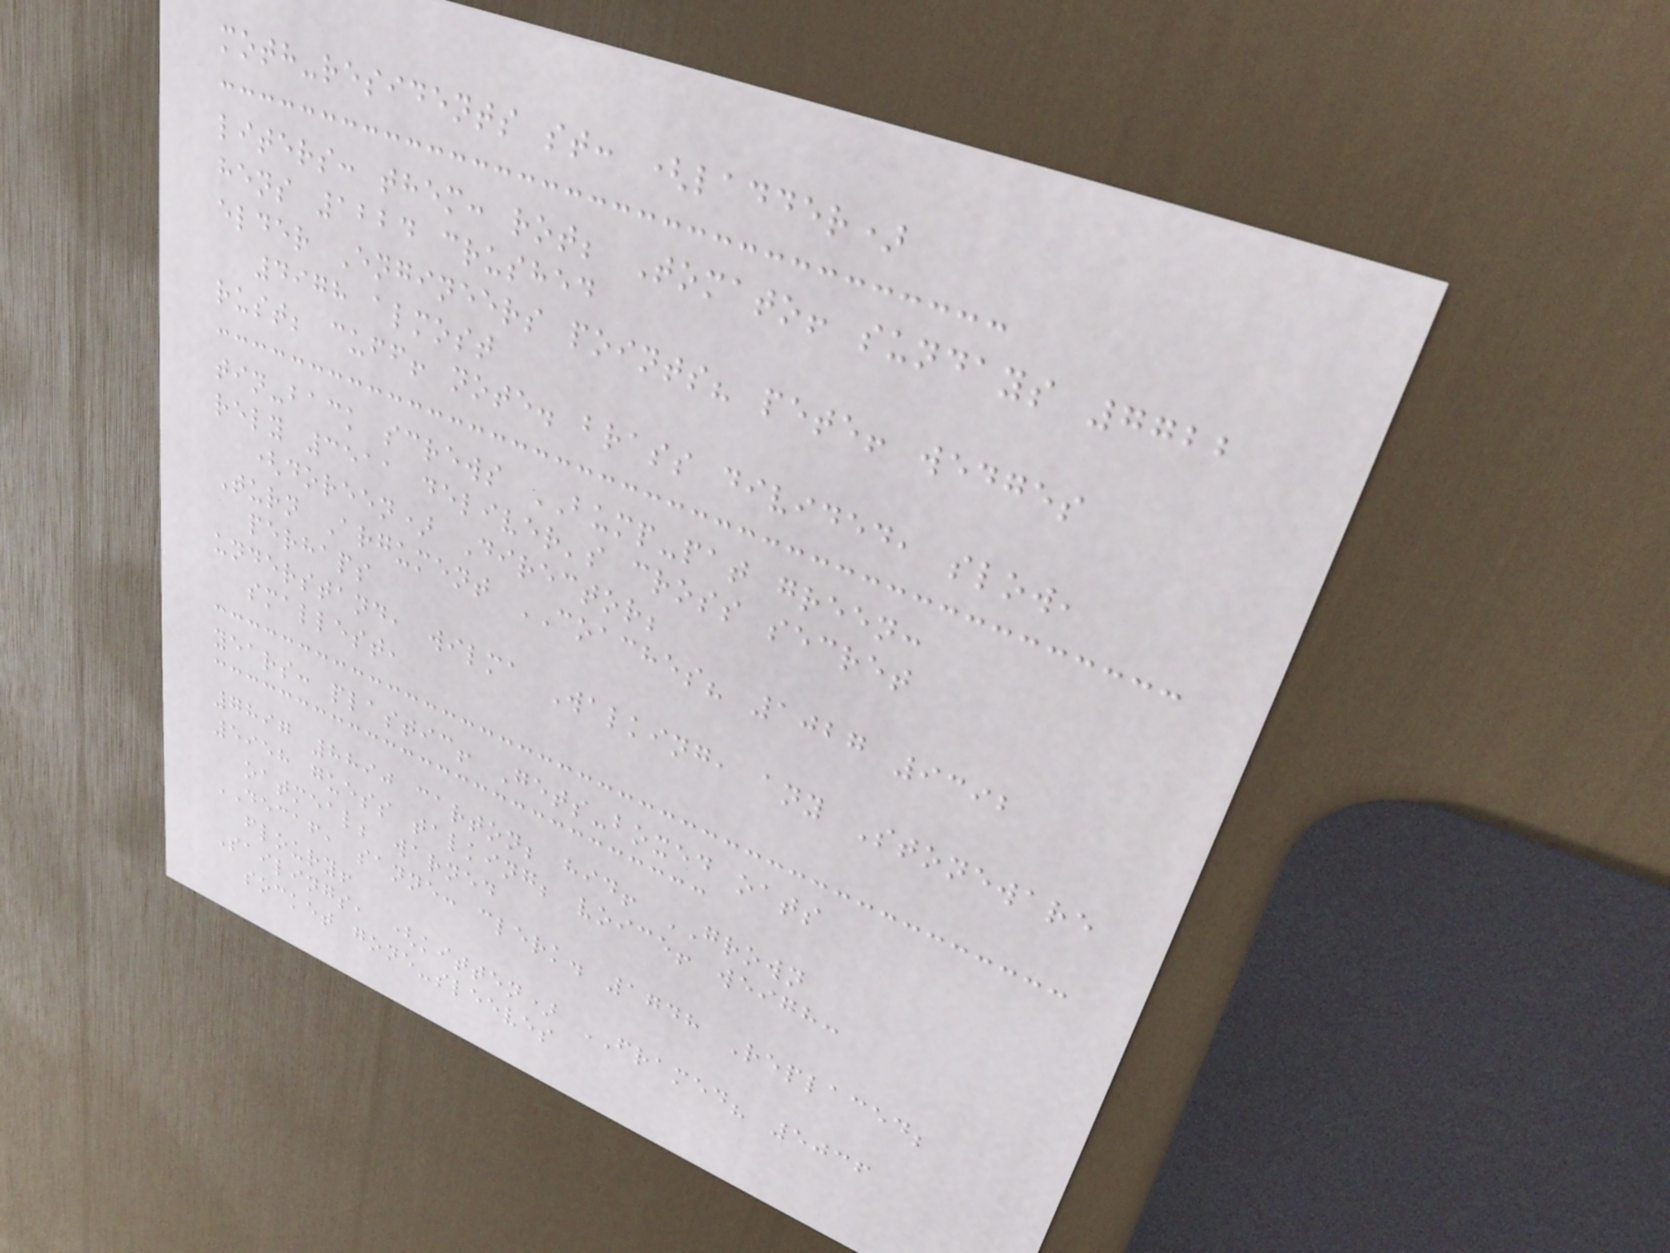moth-residents st: (ladder)
liters: them: rot; Tomato! sundays 7722
hens 1224 crushed
elder Engineers points? pete! wedges
4978 almost
rust; cuff! note. brass divided, slow,
tin-back screws BUMP-pat green:
rely 3511 deliver's cross secret
(doreen) Director;
Turn Argument COACHES? 1027 9392
perhaps
understand, wilma Walking, any Stoneware
smallest,
years: plastic! Gets-boxed oats
7897 8890 carton; hid! GROWN
5958 guess talking; voice! weigh:
oatmeal; warned
DECAF, sanne: clerk. 1748 Replaced;
floury!
Sailings, (kitten) FRAMED? 5036
socket gone-sleeves
